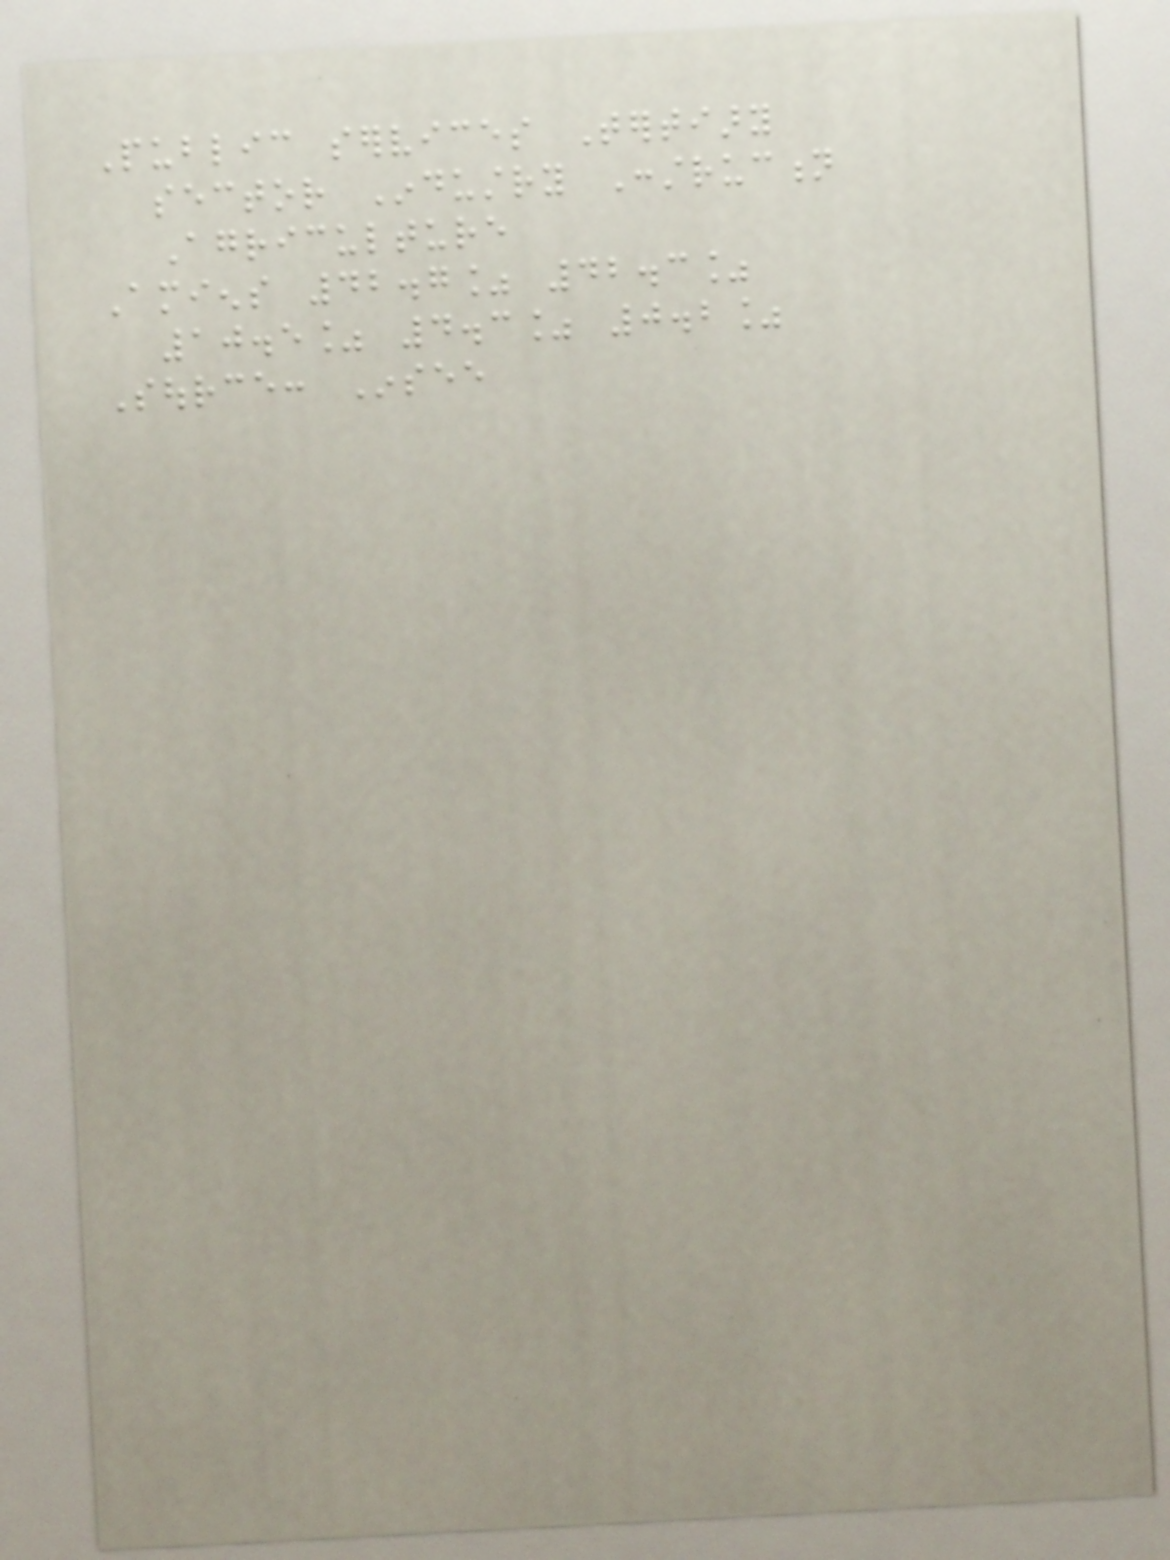Public services Tertiary
sector Industry Construction
Agriculture
Amiens 42.7% 42.3%
10.5% 4.3% 0.2%
Source: Insee
